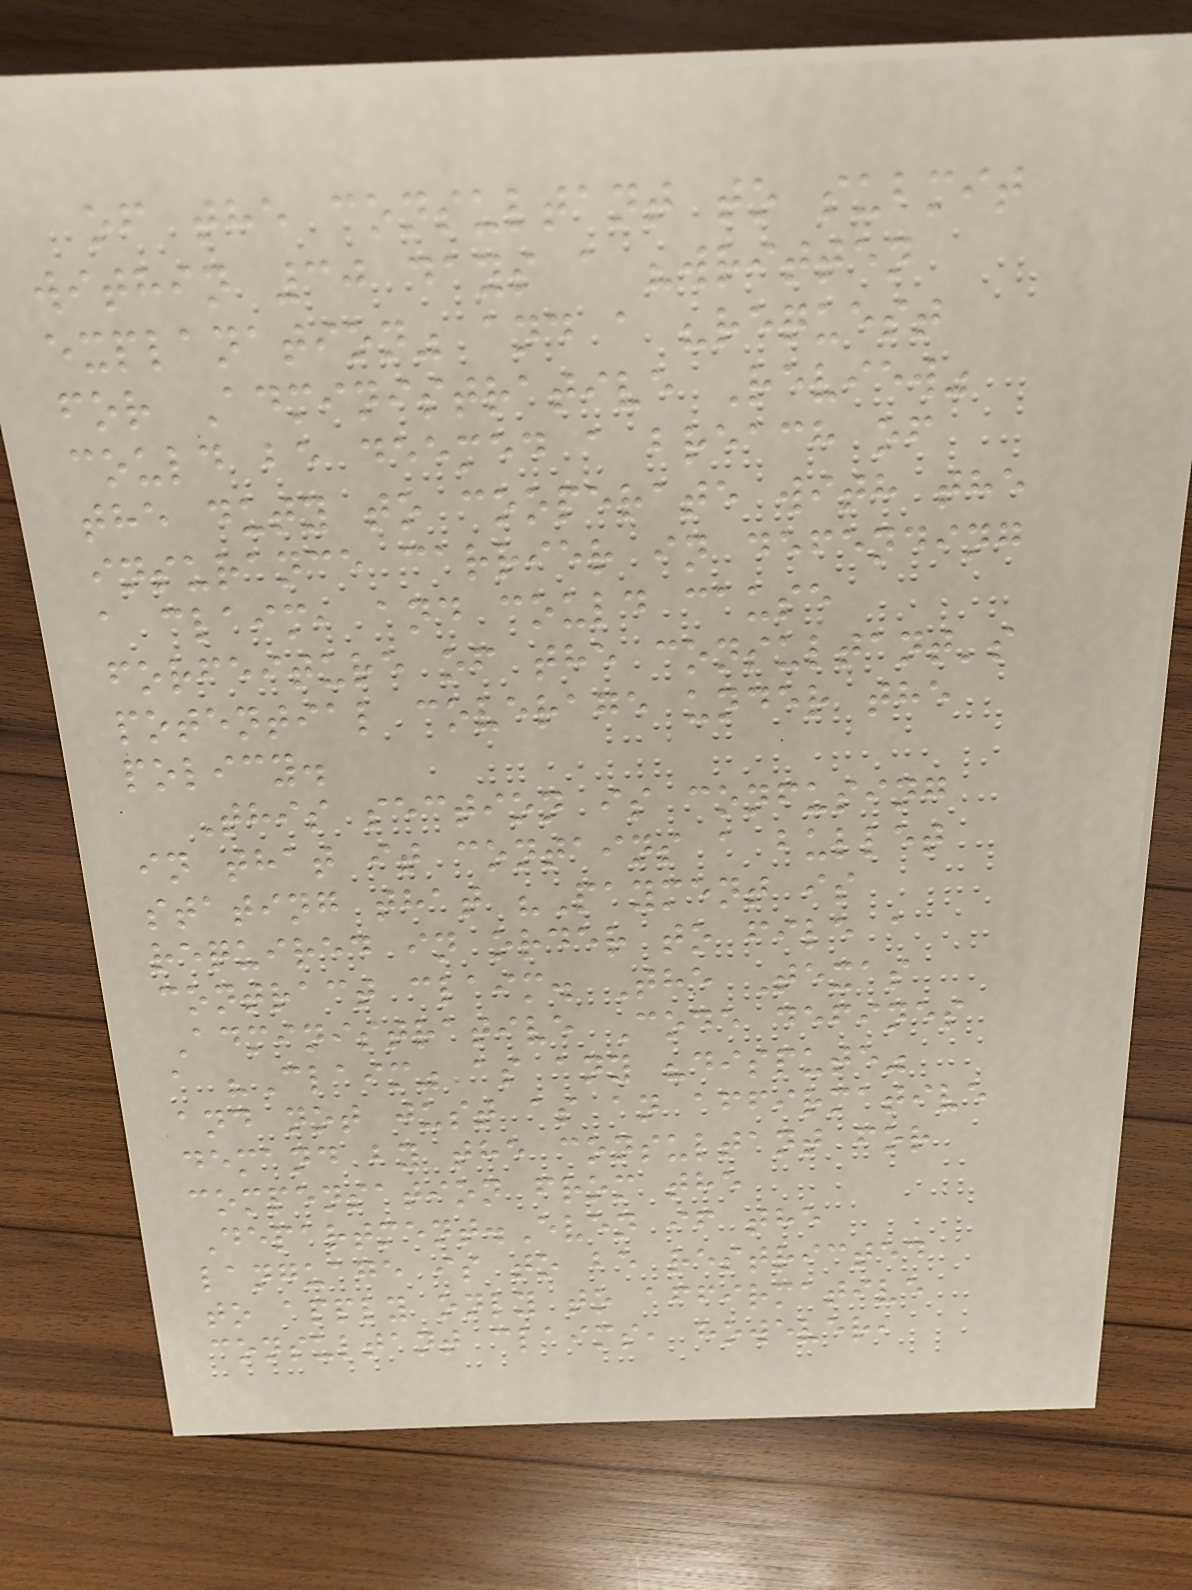of the consultant to submit
within 30 days a "written
explanation" and a "request
for Administrative Review"
could be deemed a breach of
the duty to cooperate with the
insurance carrier in defending
a claim, and could cause
forfeiture of the consultant's
potential coverage under the
policy.
This section is confusing
in that it contains a bullet
stating that "Payment is
required in order to file a
contract claim. The Texas
Administrative Code defines
a "Claim" as any "dispute"
and not just as an affirmative
demand by the consultant for
compensation from the
Department.Even if the
language is to be restricted
to apply only to affirmative
consultant claims, however,
